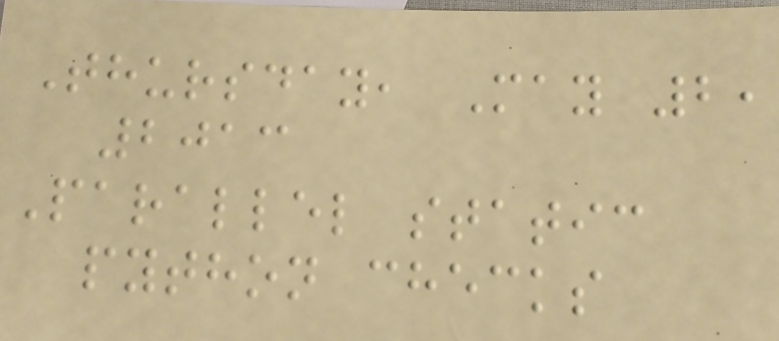Thursday, May 2,
2013
Parallel static
python checks
